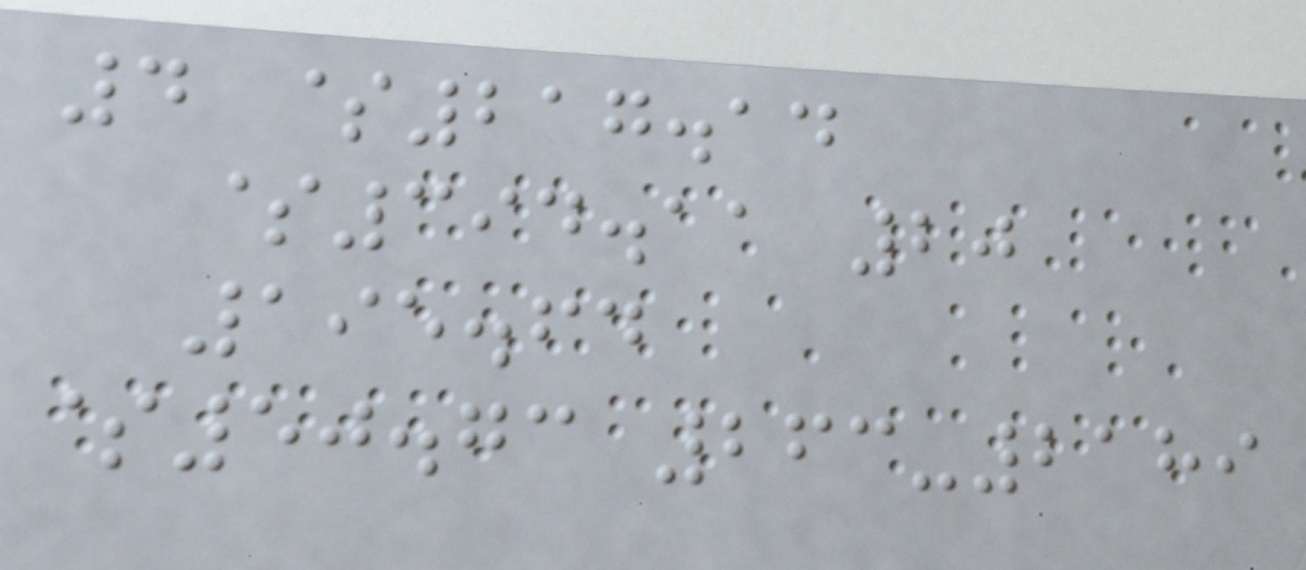4 $217.14
$394.11 20
195.64
$50.73 263-2189
